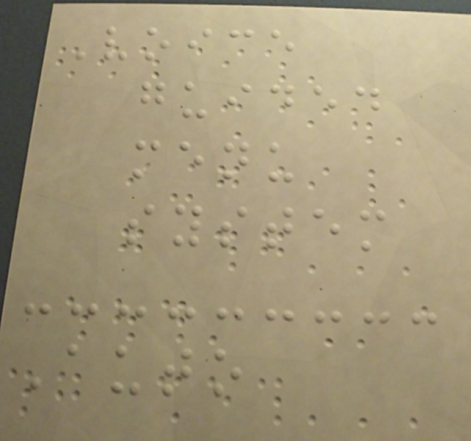Voice
guided
menu
system
Auto
